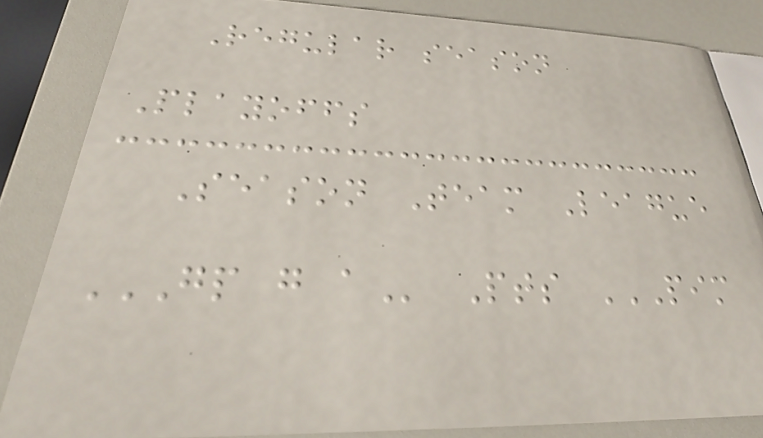Regular season
Playoffs
Season Team League
GP G A Pts PIM
